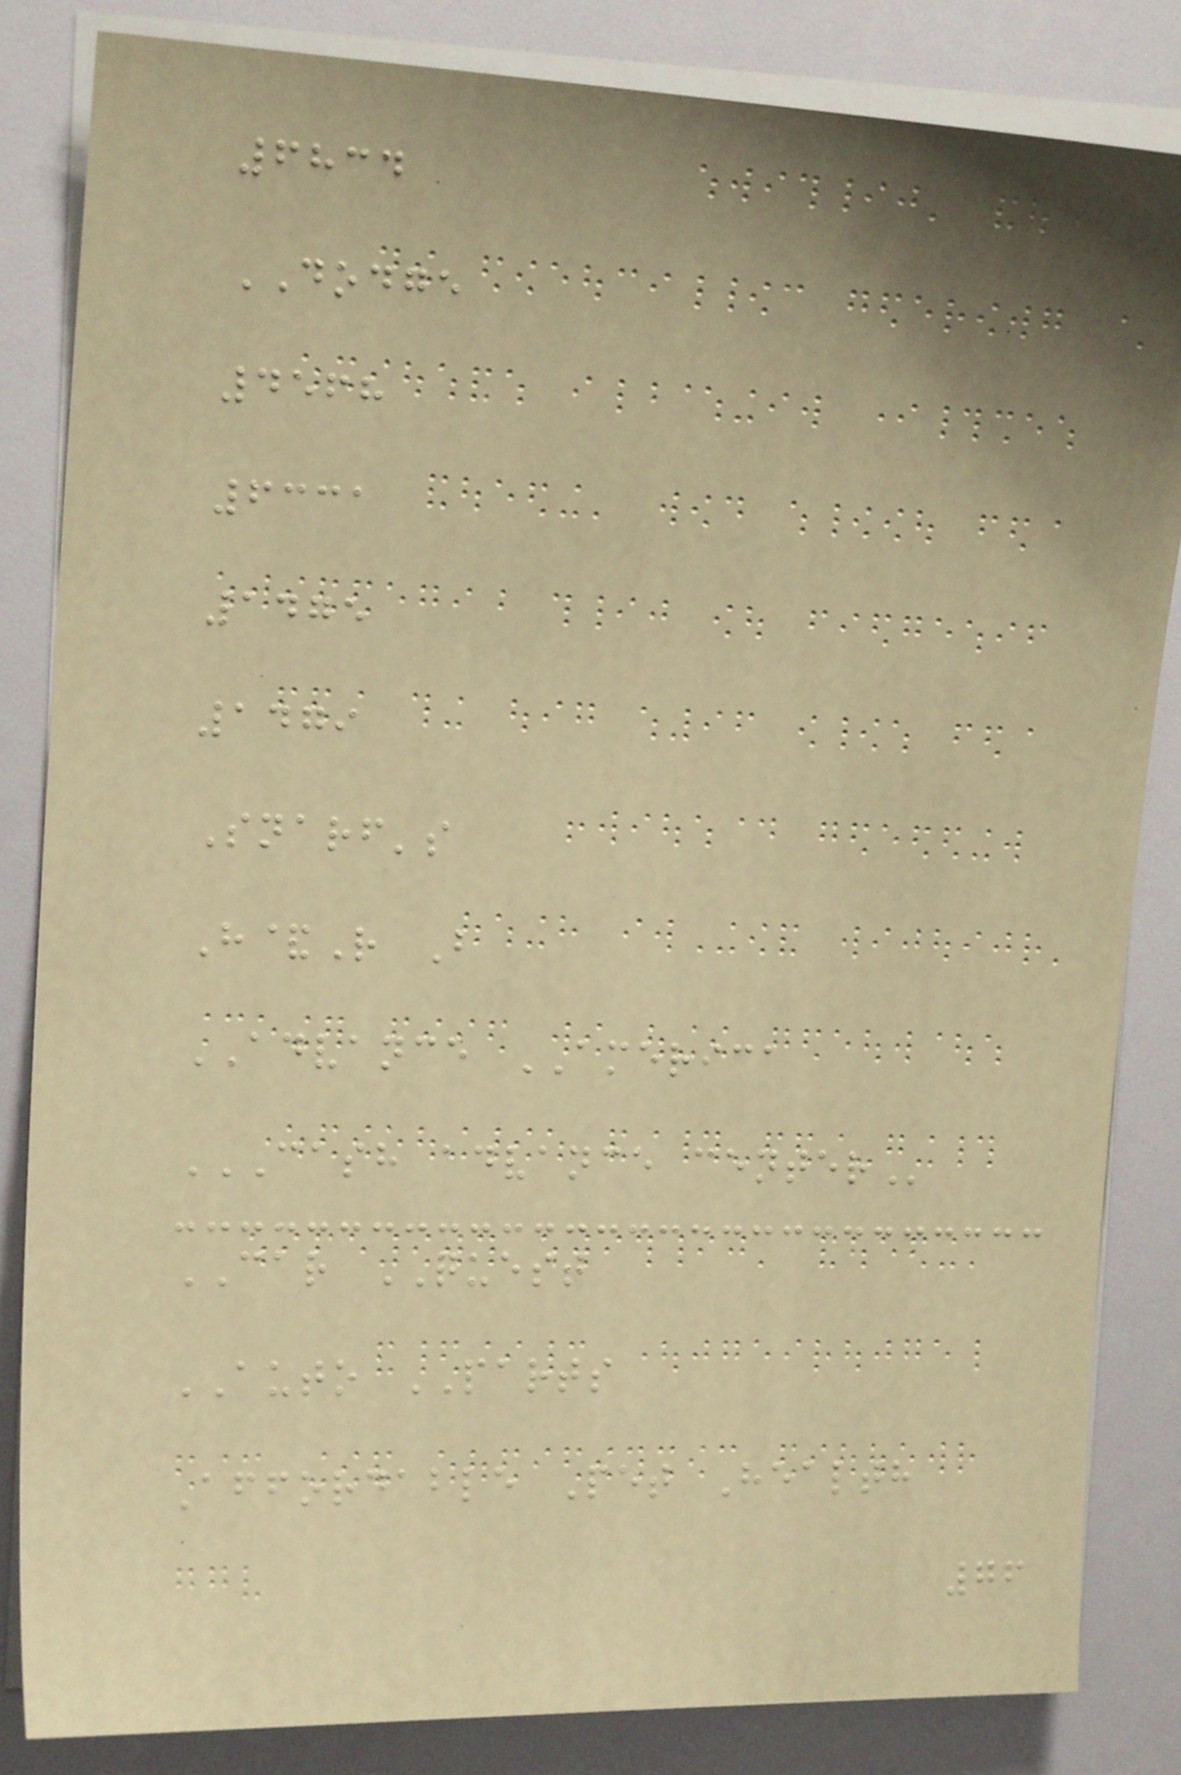6834
DODGE
4568
6331
1475
1479
Snarf's
H&R B
ADVANCE AMERICA
CASH ADVANCE CENTER
CAR QUEST
AUTO PARTS
Affordable Pet Health
76
